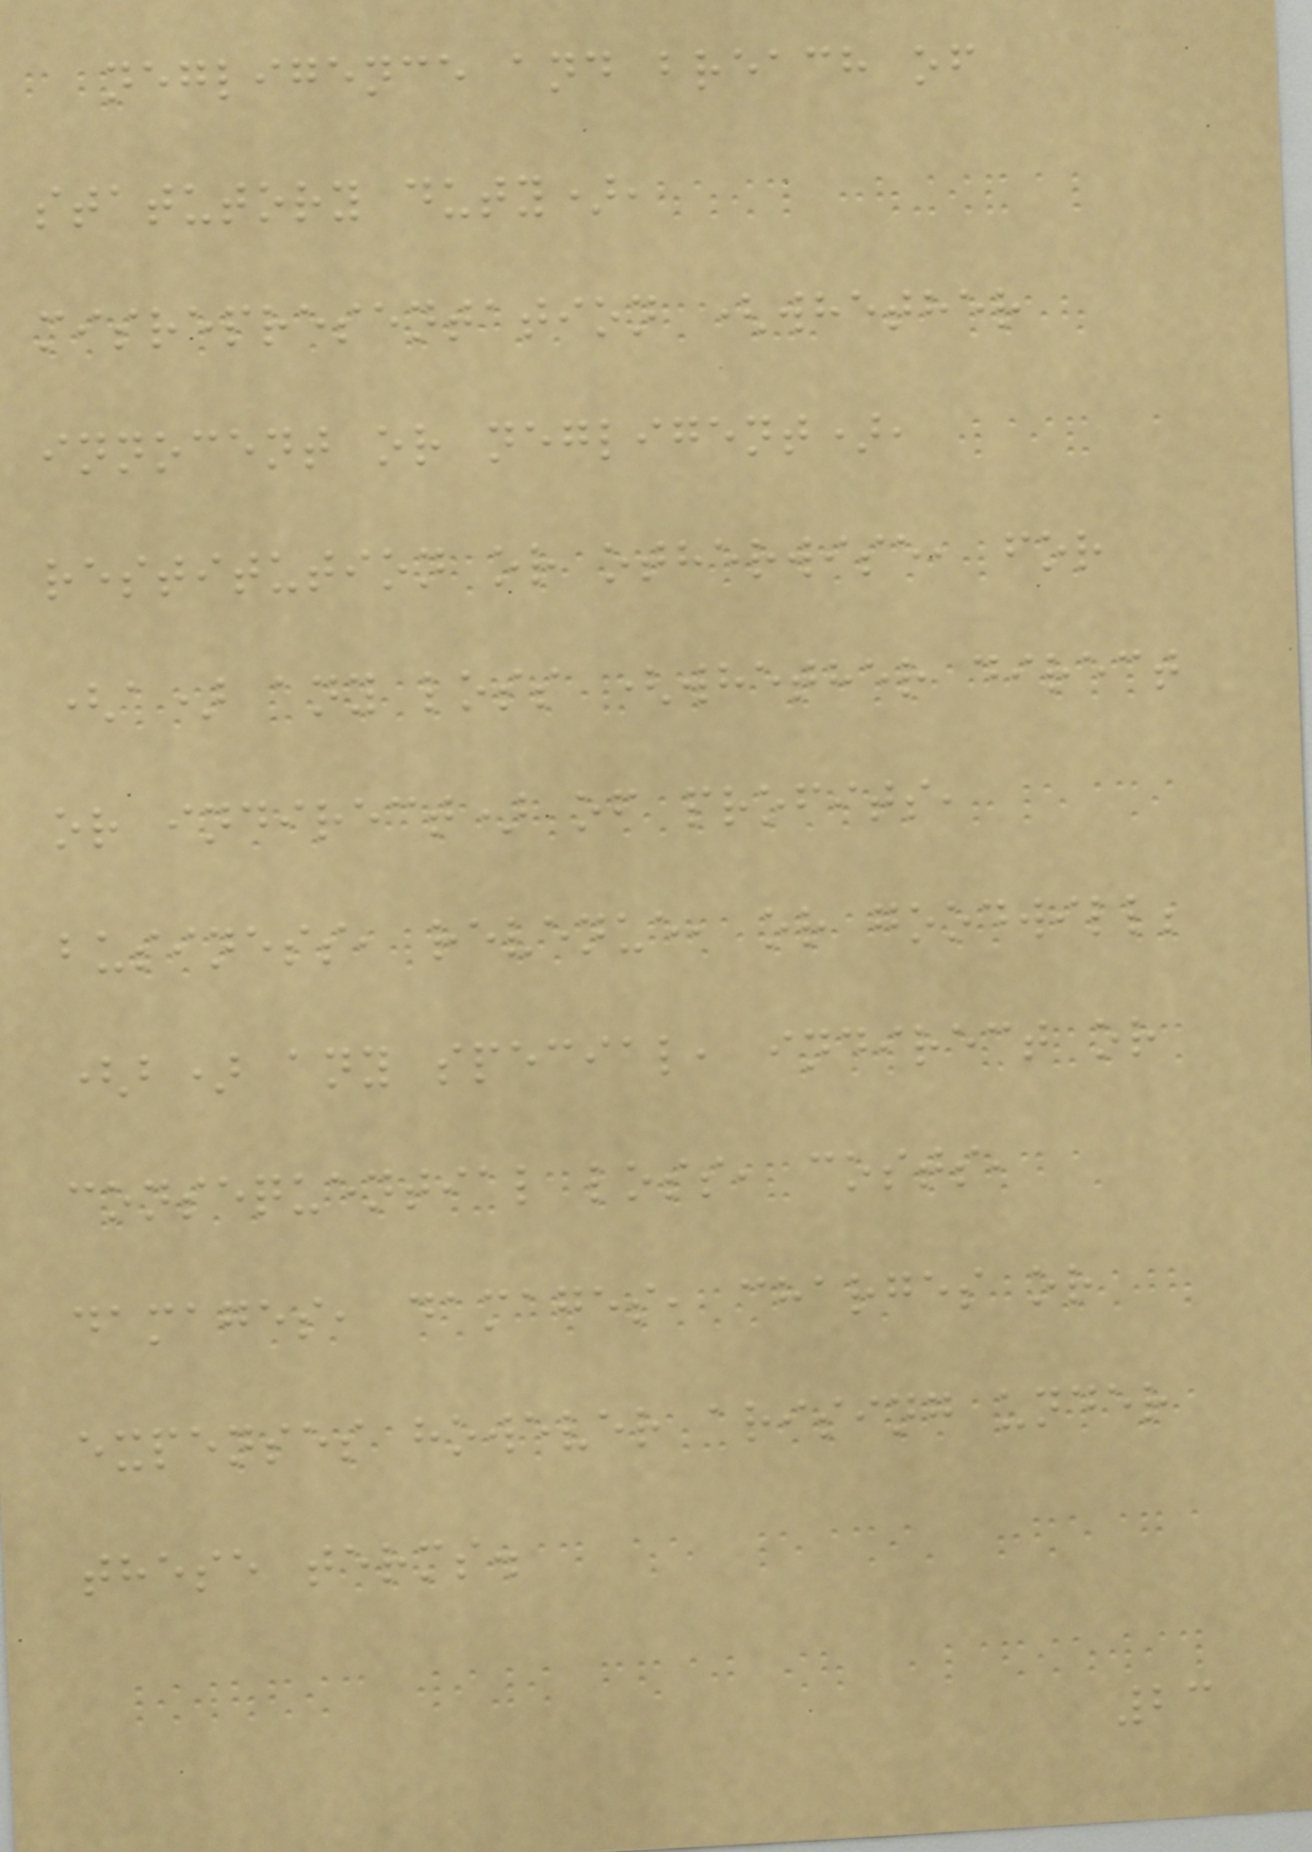negligence and breach of
statutory duty),
misrepresentation (whether
innocent or negligent),
restitution or otherwise, for
(a) any loss (whether direct
or indirect) of profits,
business, revenue, or goodwill;
(b) any special, indirect or
consequential loss, costs,
damages, damages, charges or
expenses however arising under
these terms.
23
